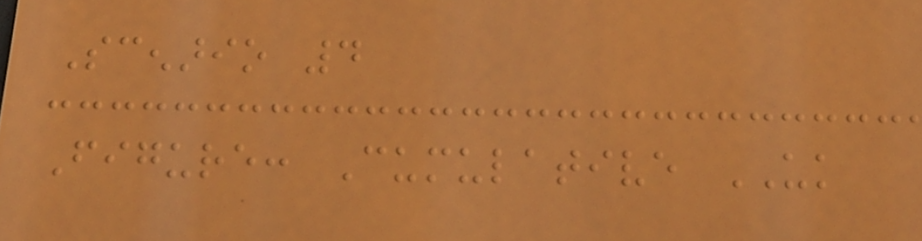Scenario 4
Figure: Cumulative UK
